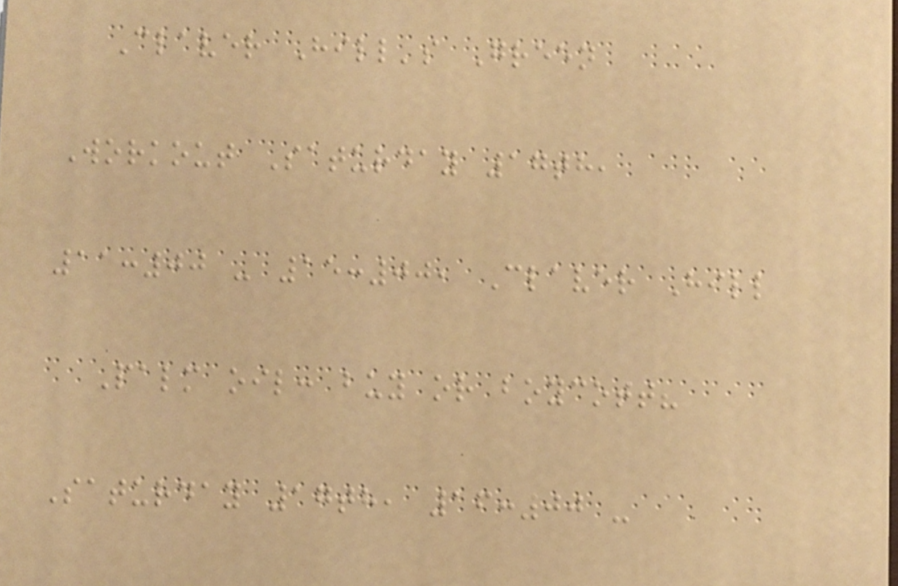Claver Hill's Green
Workout Saturday 17th,
11:00 - 15:00, Claver Hill
Palm oil: buy or boycott?
Saturday 17th, 16:00 -
